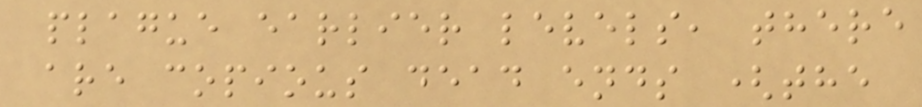plague earlier levels, there
are copious dead ends (the
